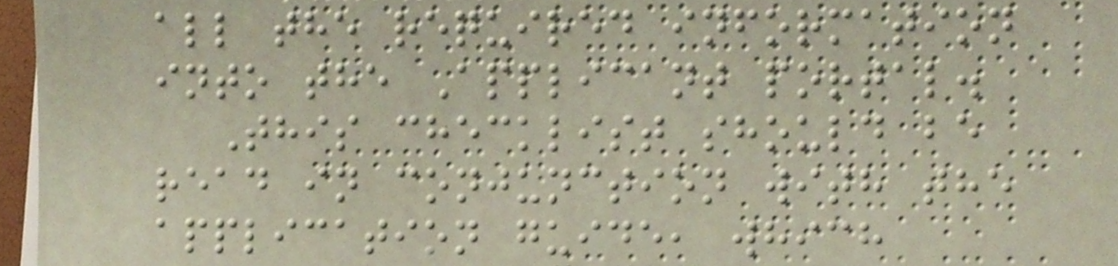all the required information
into the Applicant portal.
This checklist should be
read in conjunction with the
application guide, which
